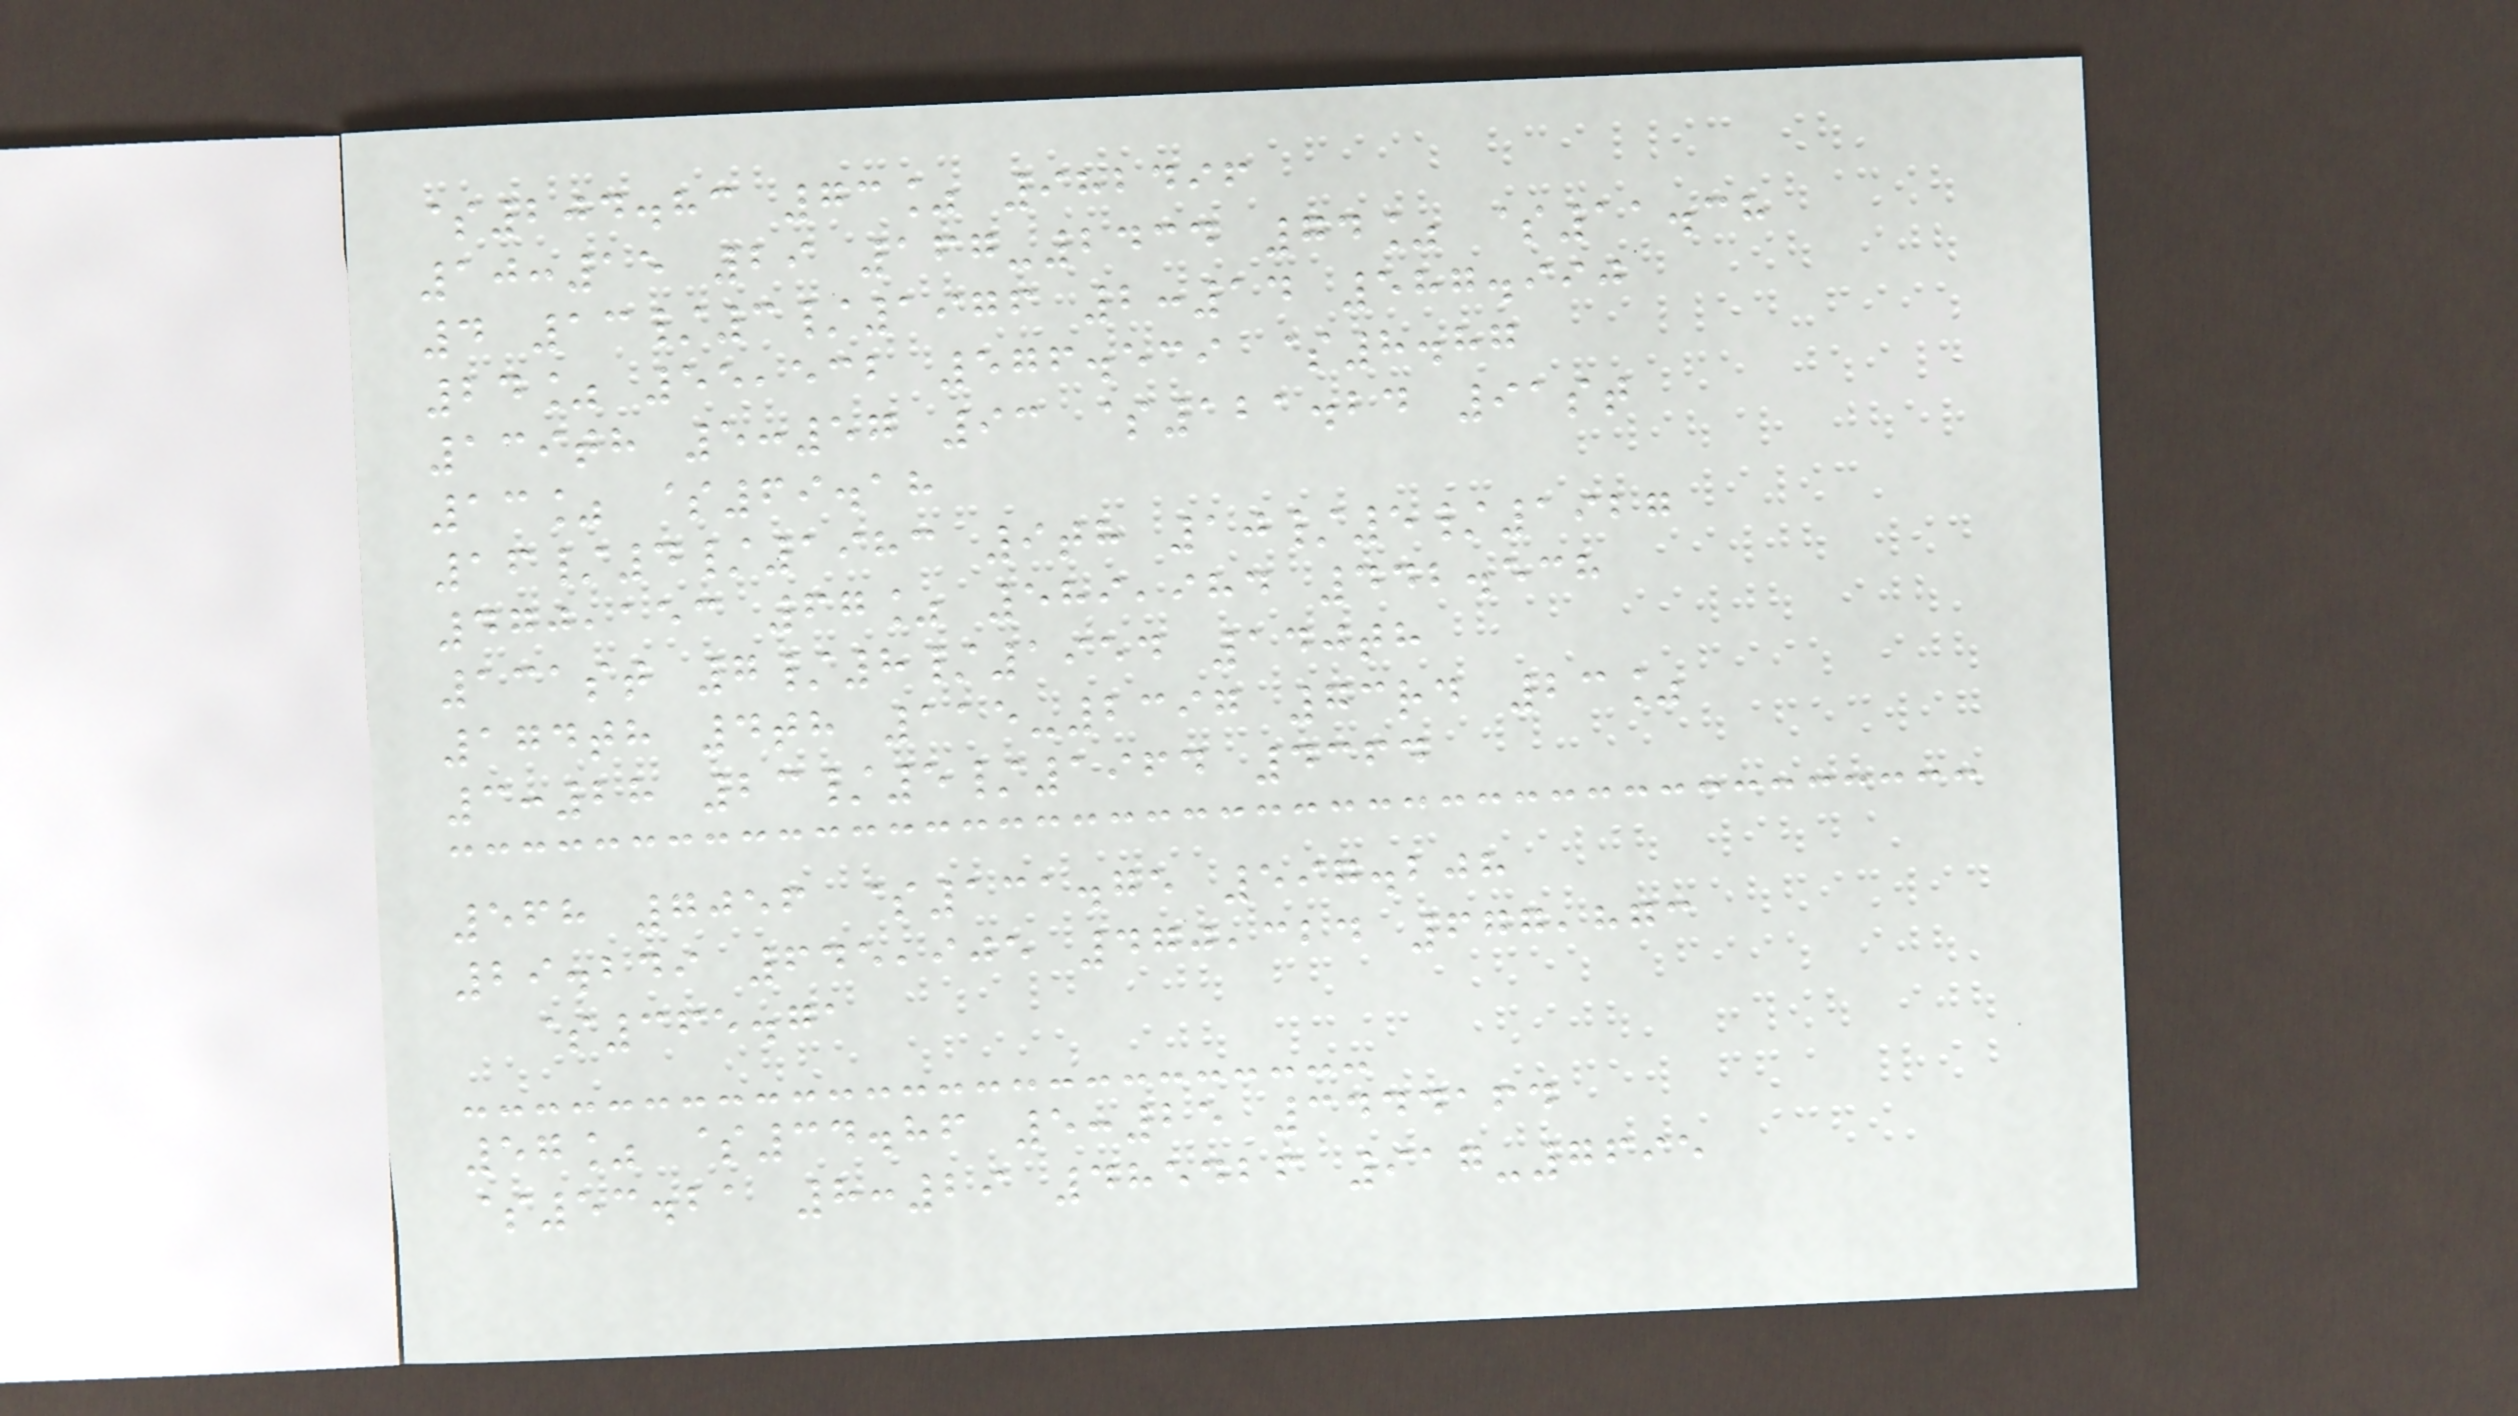$204.83 73% 982496
10:15 29 167-2434 74% $11.38
4 13/3/1976 2:14 587.990
24% 55,532 576.539 $8.87
139th 5:57 93 $121.24 91st
13% $69.18
16/4/1983 9th 10/5/1927
470,153 67% 589,984 442.538
131st 7/8/1954 140th
174th 4th 115-2397 73rd 23%
3:28 23/5/1964 4364
568 7056 $131.75 597.208
29.249 645,905 470,324 677,873
$365.71
57% $34.86 5:25 3444164
$53.21 8:29 485426 917-7695
